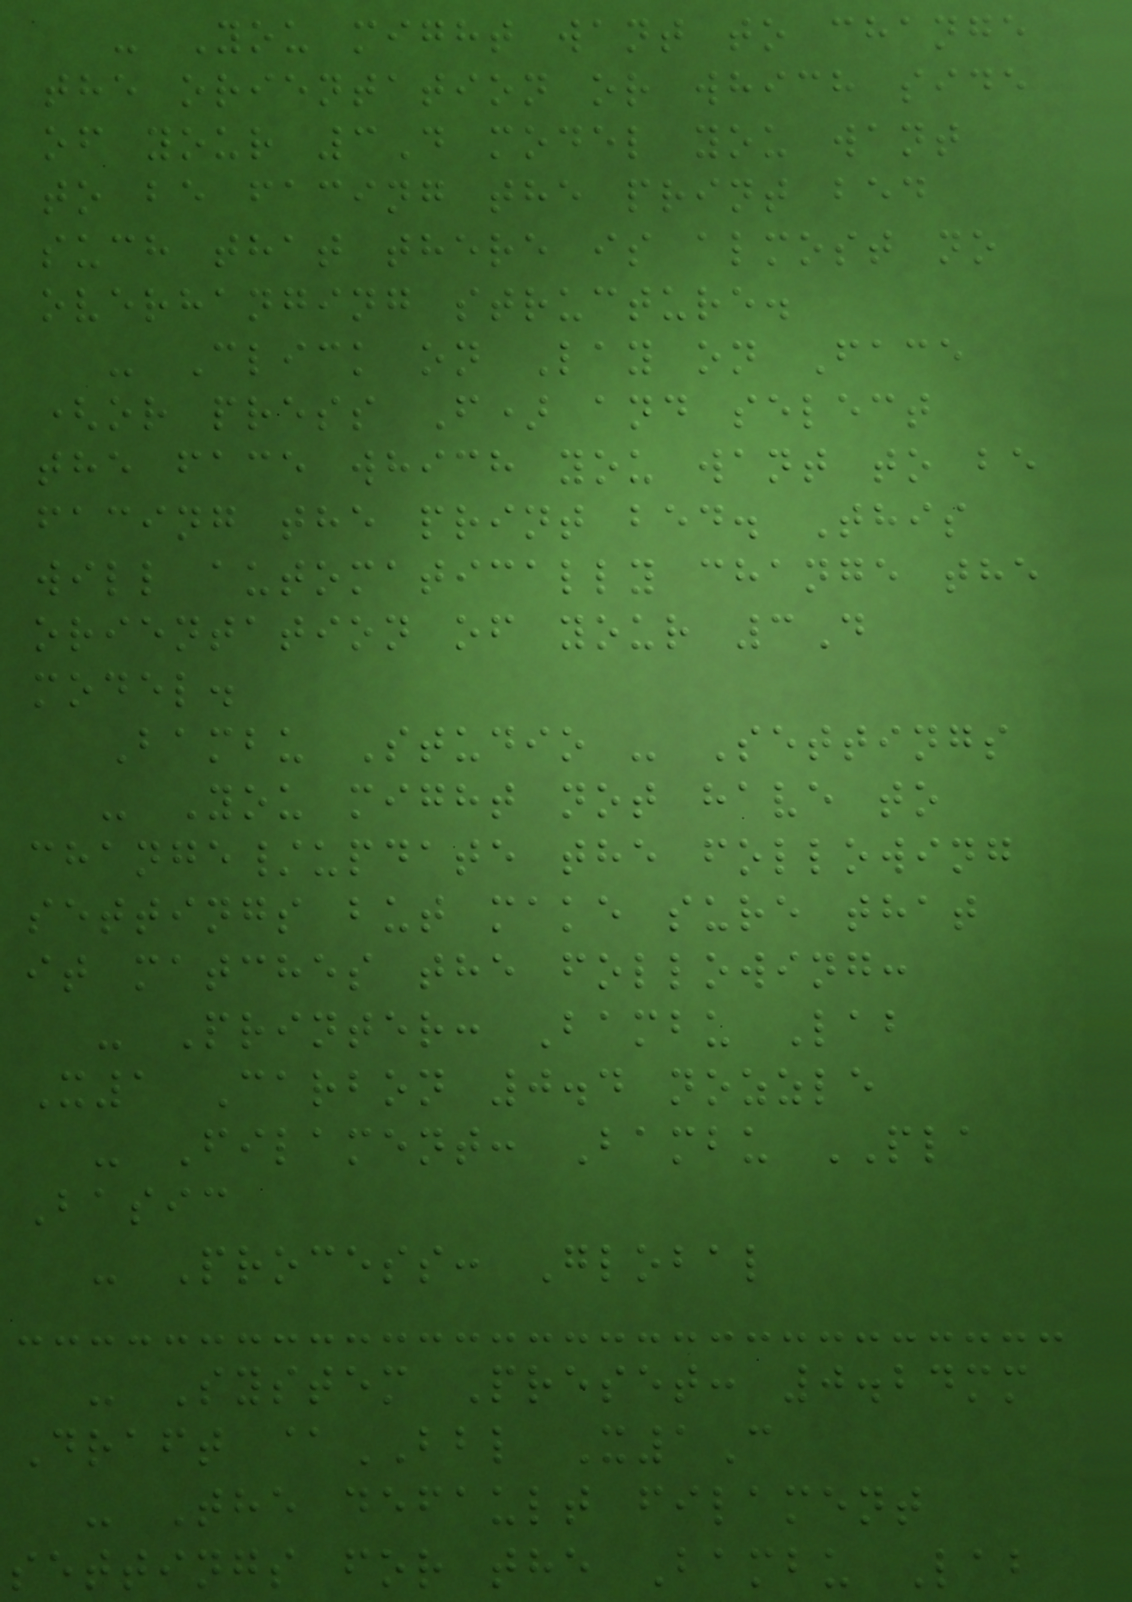- You might want to change
the orientation or which side
of your 3D model you want
to be facing the print bed
such that there is almost no
overhanging structure.
- Click on Lay on Face
(or press F) and select
the face which you want to be
facing the print bed. This
will automatically change the
orientation of your 3D
model.
Bambu Studio - Settings
- You might not have to
change/update the following
settings but make sure that
it matches the following:
- Printer: Bambu Lab
X1 Carbon 0.4 nozzle
- Filament: Bambu PLA
Basic
- Process: Global
- System Preset: 0.24mm
Draft @BBL X1C
- The default filament
settings for the Bambu Lab
